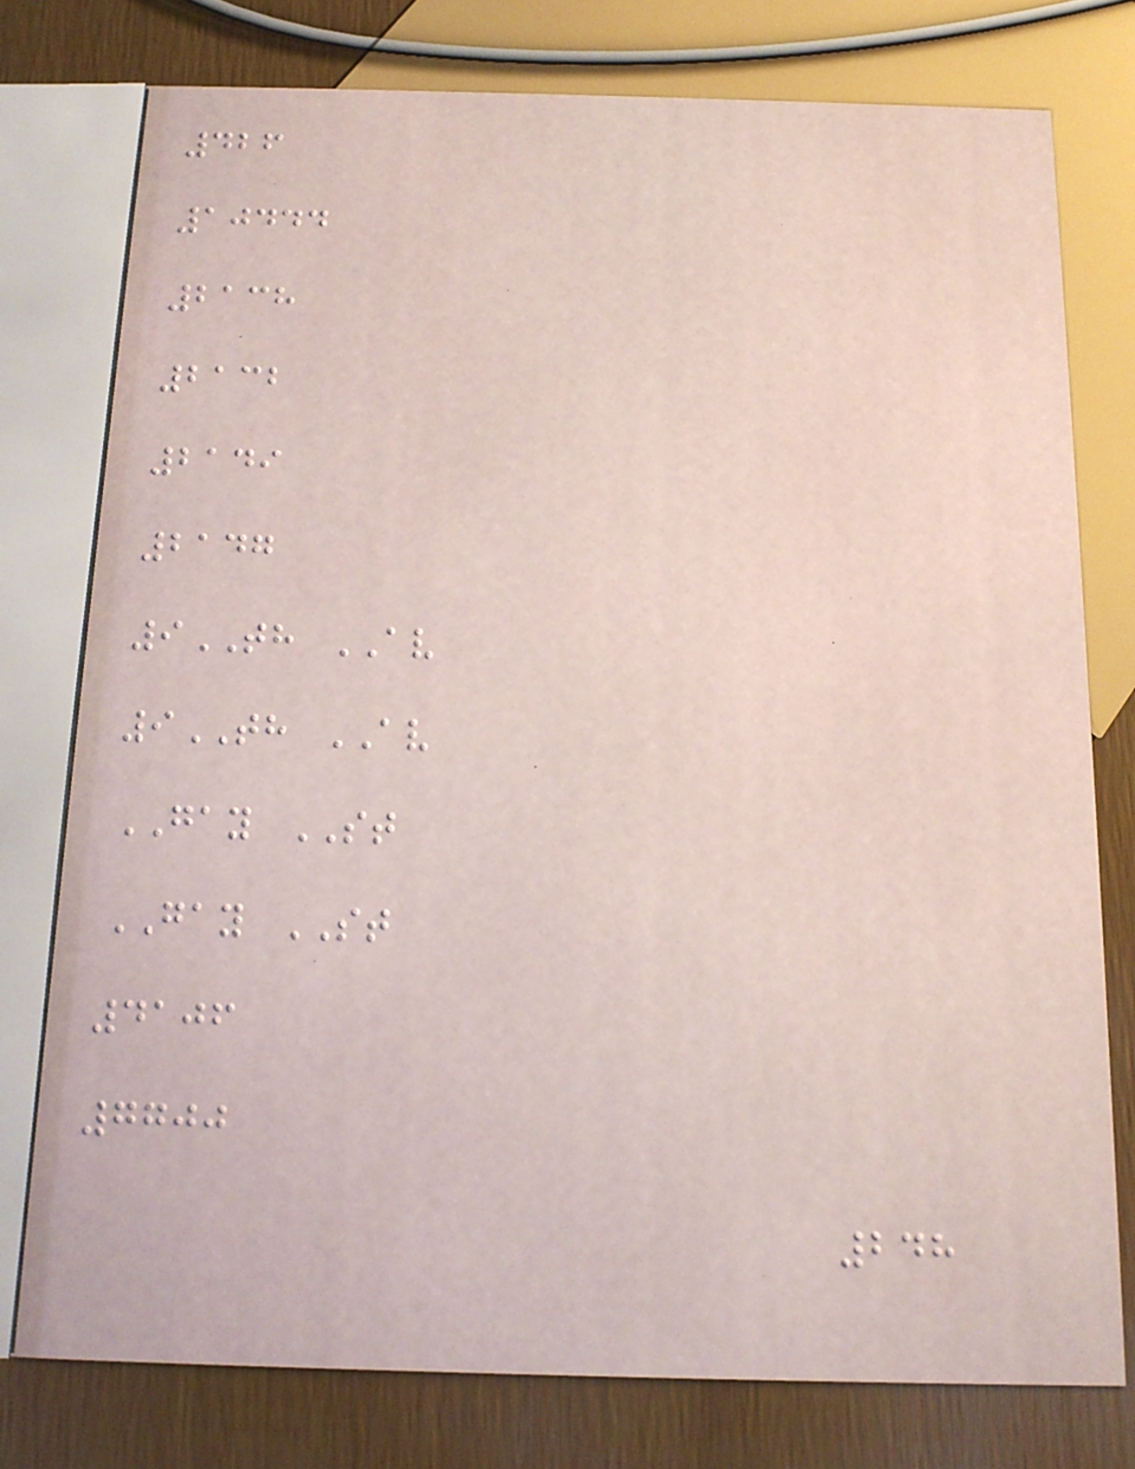426
10444
2138
2132
2149
2147
9TH AV
9TH AV
GAY ST
GAY ST
4106
7700
248
